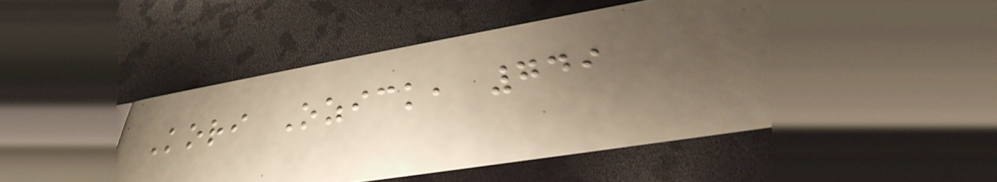Kori Ozick, 749
